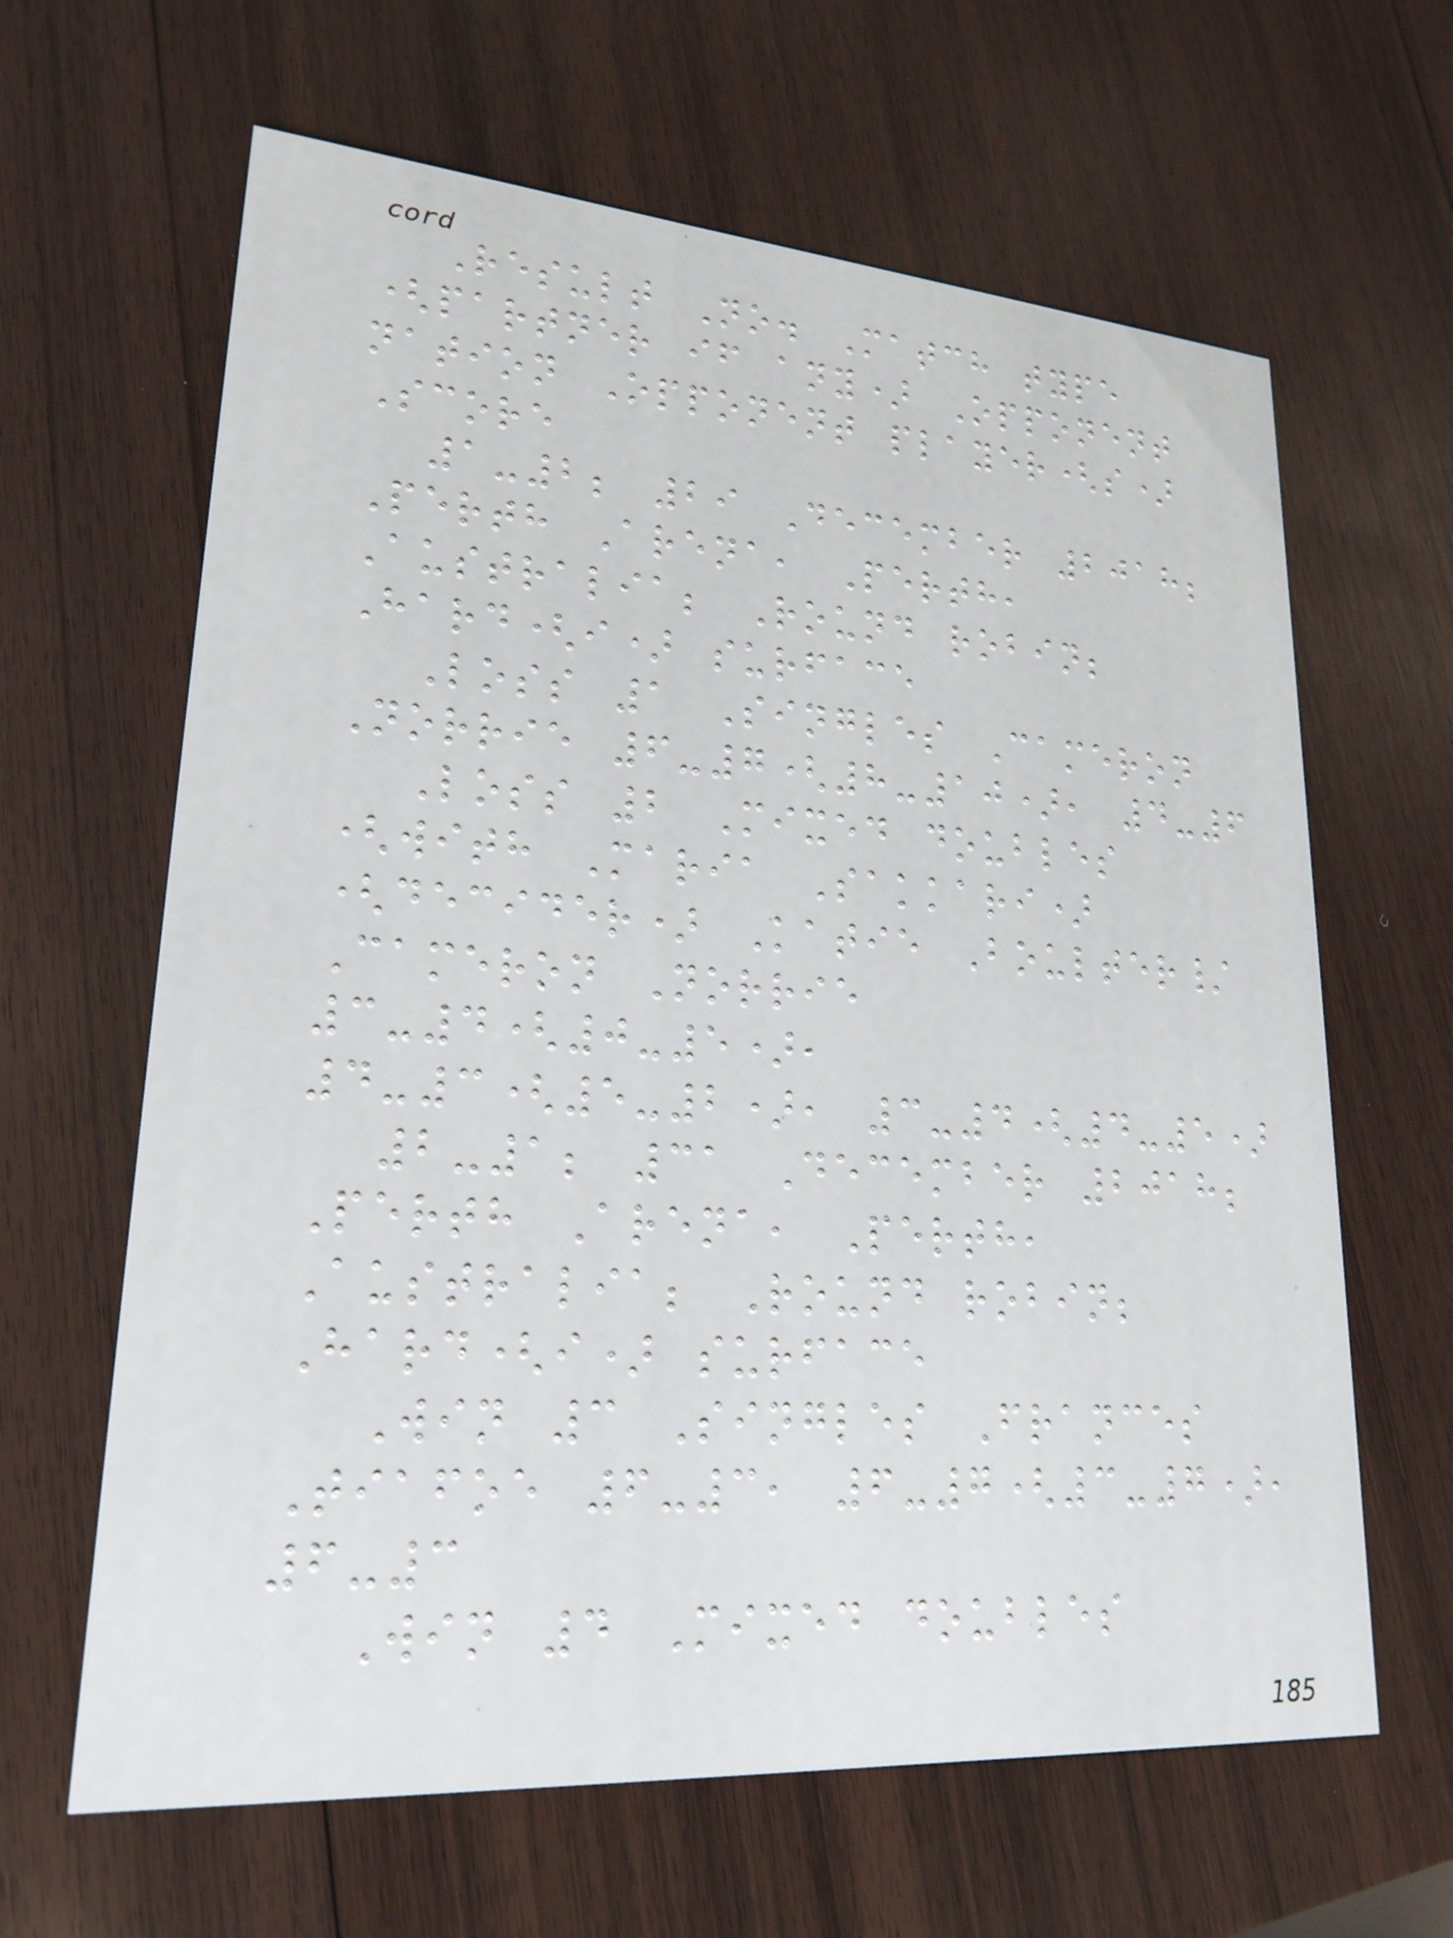Result No. Match type
(partner if any) Opponent
nation Opponent player(s)
Score
1-2; 29 December 2018;
Perth Arena, Perth,
Australia; Round robin;
Hard(i) surface
Loss 1 Singles Cameron
Norrie 6-7(8-10), 4-6
Loss 2 Mixed doubles
(with Maria Sakkari)
(decider) Katie Boulter/
Cameron Norrie
3-4(0-5),
4-3(5-2), 3-4(4-5)
2-1; 31 December 2018;
Perth Arena, Perth,
Australia; Round robin;
Hard(i) surface
Win 3 Singles Frances
Tiafoe 6-3, 6-7(3-7),
6-3
Win 4 Mixed doubles
